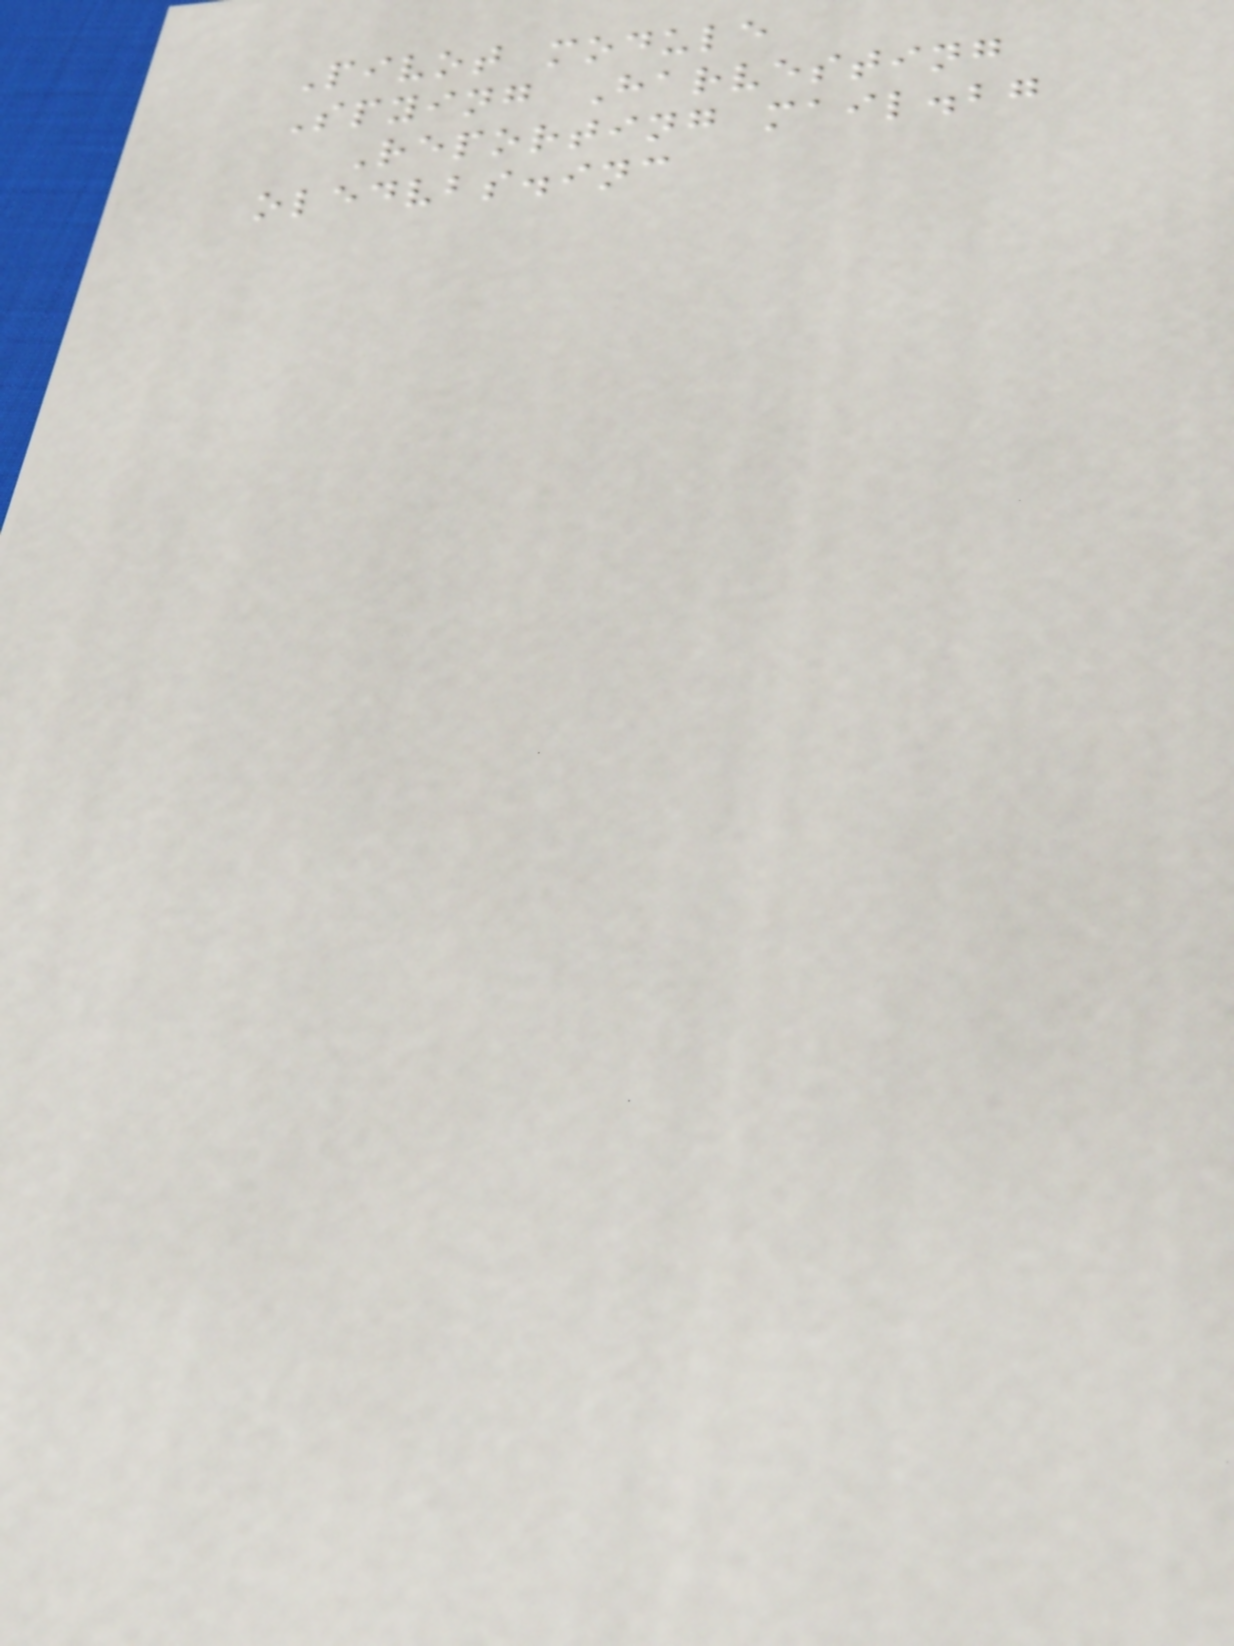Pivot module
Spying Harvesting
Reporting mail.bg
oledvbs.inc
